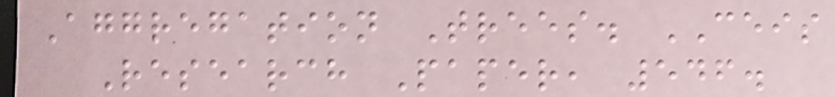Aggregation Trees. CEIS
Research Paper, 546.
